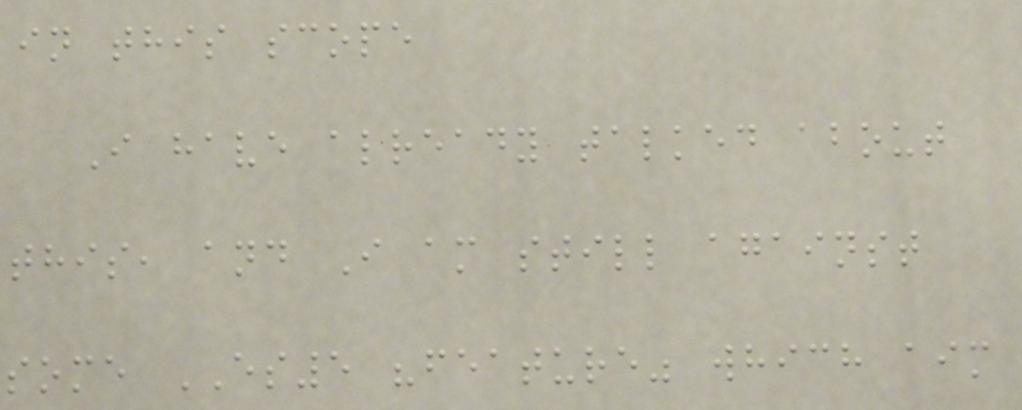in this scope
I have already talked about
this, and I am still against
some ES5 "feature" which aim
